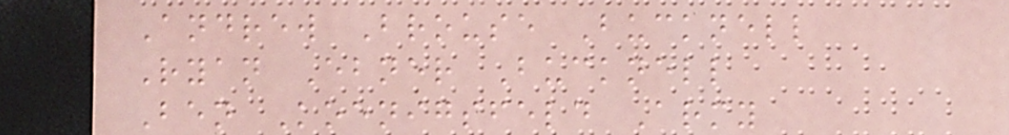Andrew Brouse Bucknell
Ryan Ebner Bucknell
Ben Koenigsfeld Army
